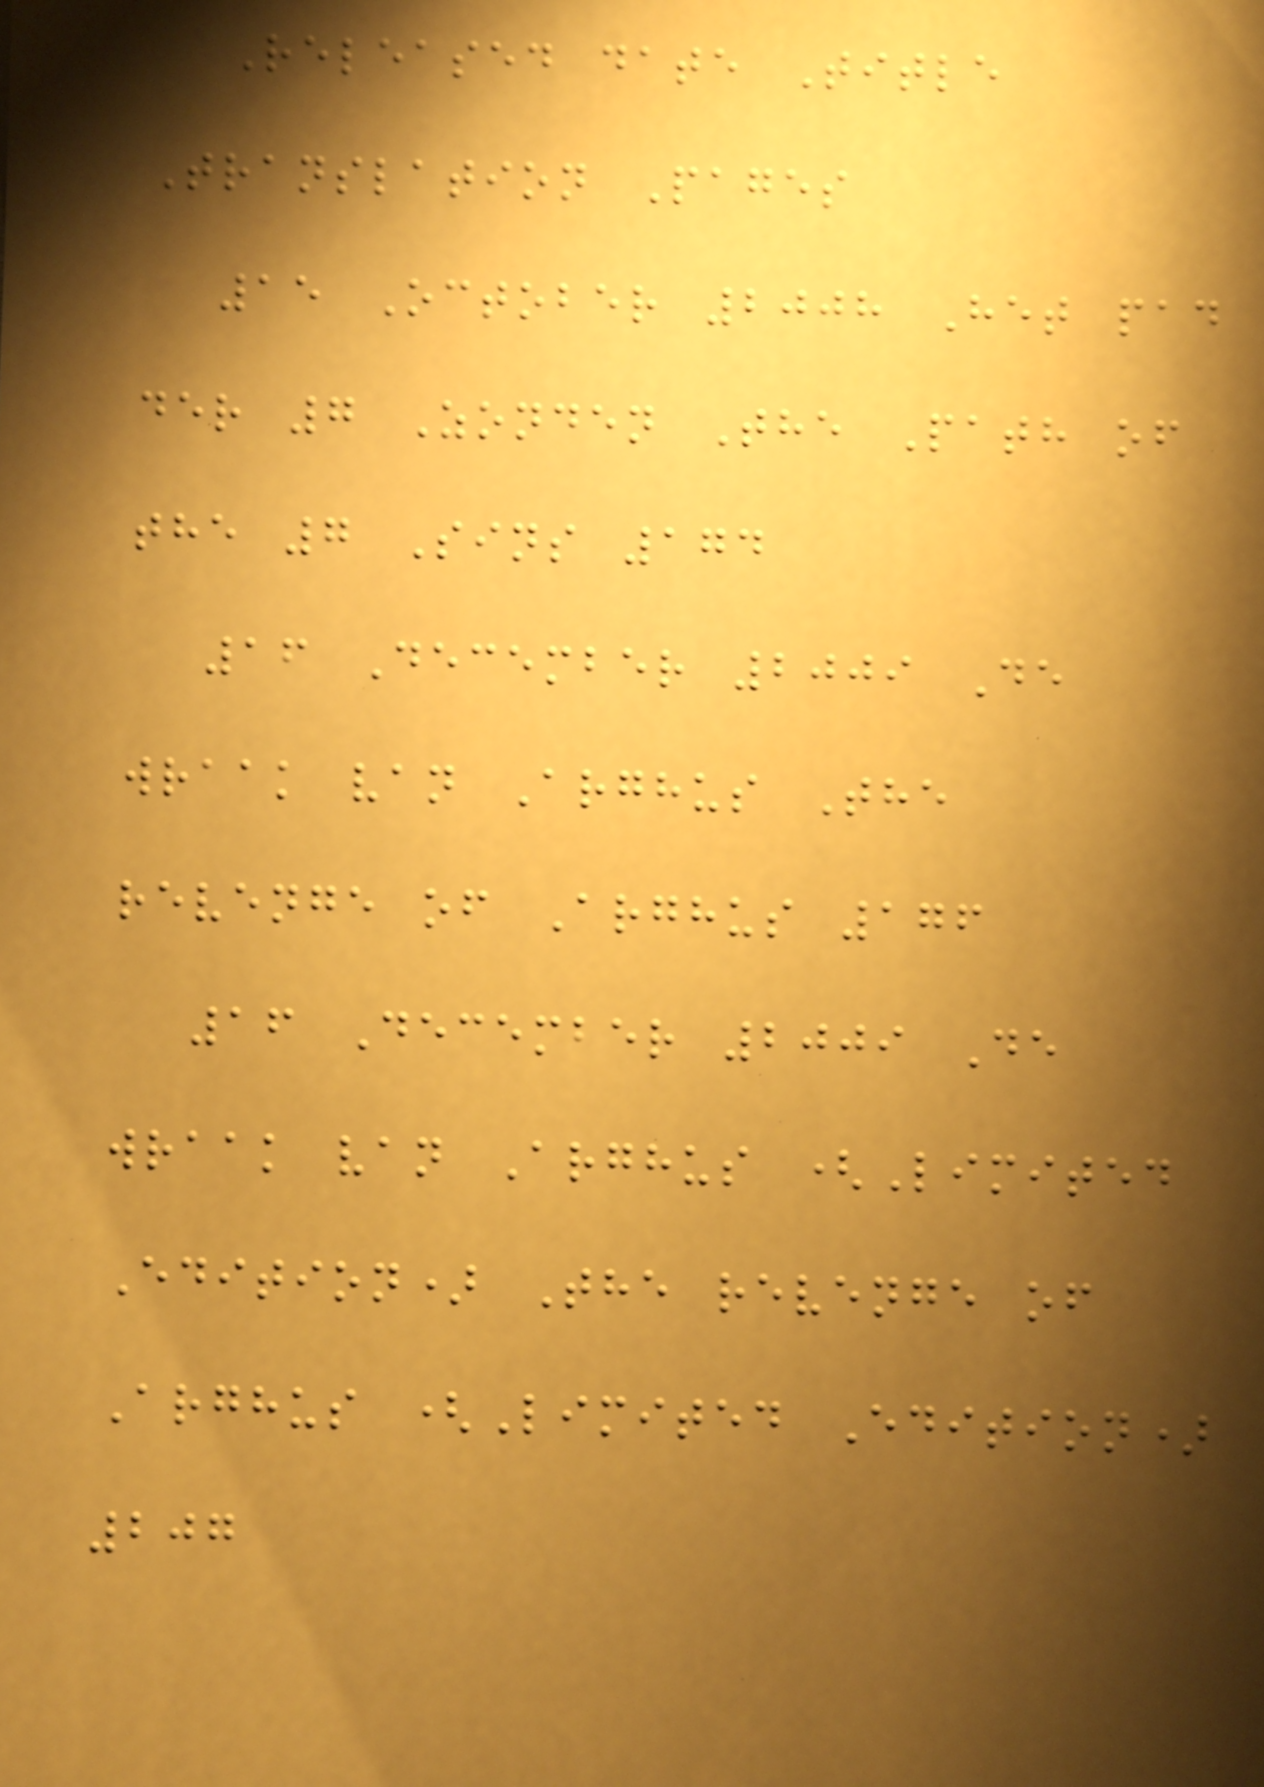Released date Title
Translation Pages
15 October 2008 Het pad
der 7 Zonden The Path of
the 7 Sins 174
16 December 2009 De
wraak van Arghus The
revenge of Arghus 176
16 December 2009 De
wraak van Arghus (Limited
Edition) The revenge of
Arghus (Limited Edition)
207
